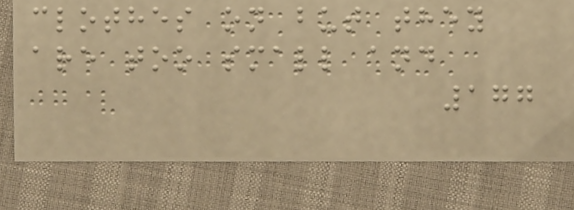clothes on but they
are too small and
177
